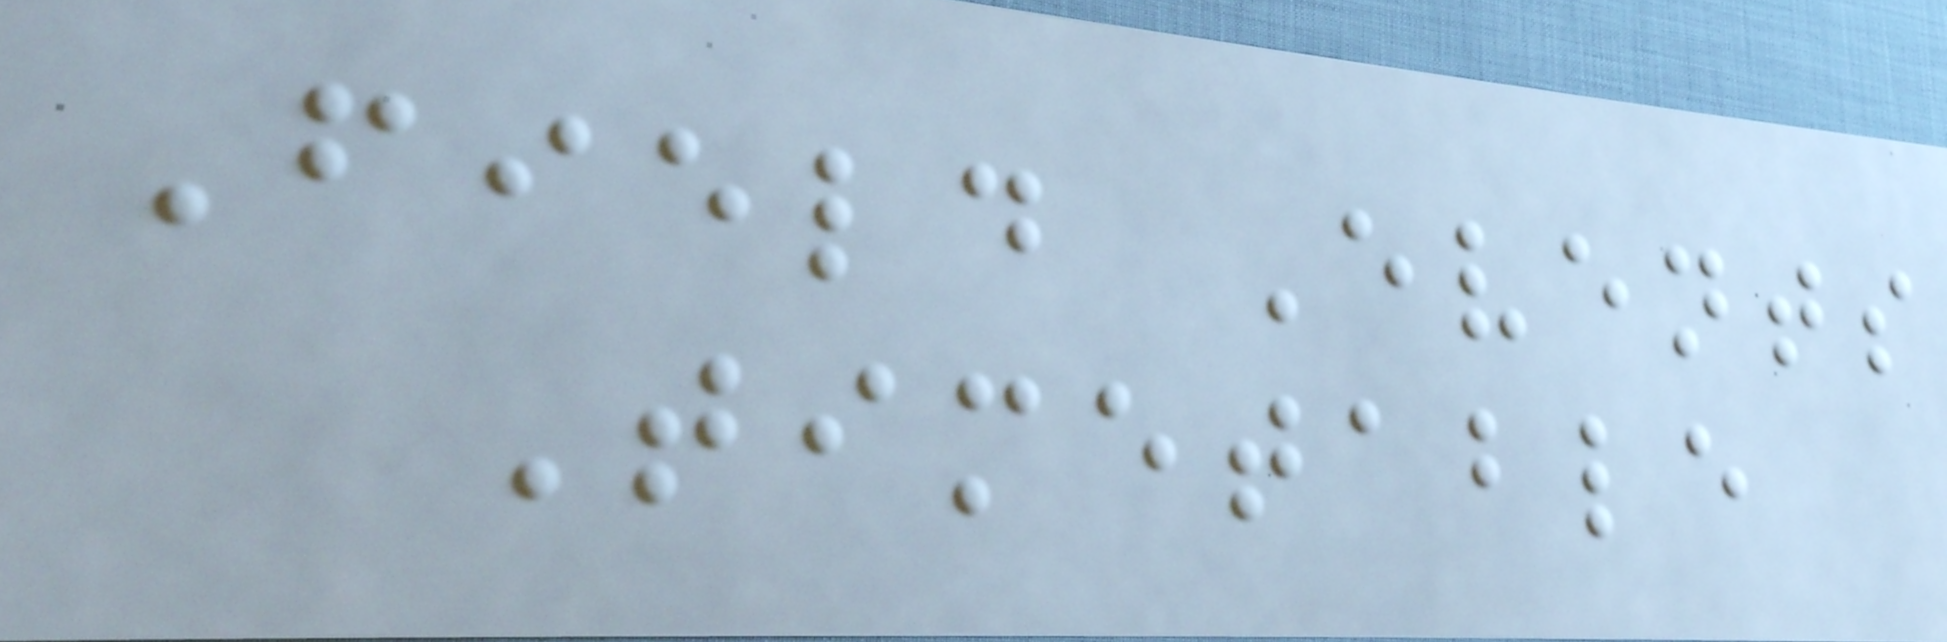Field Events
Timetable
